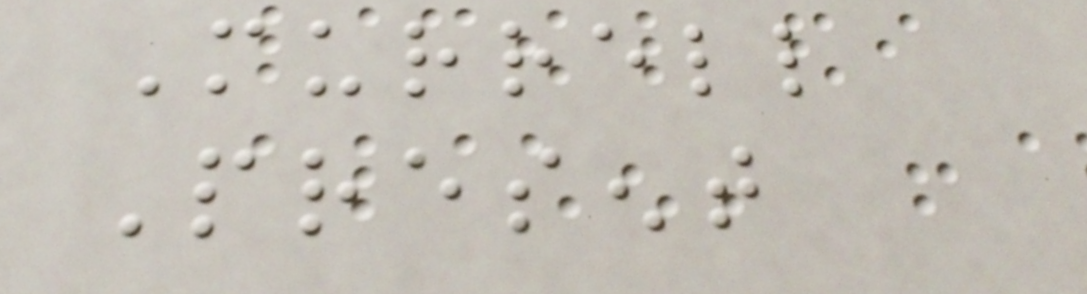Murrell
Present
